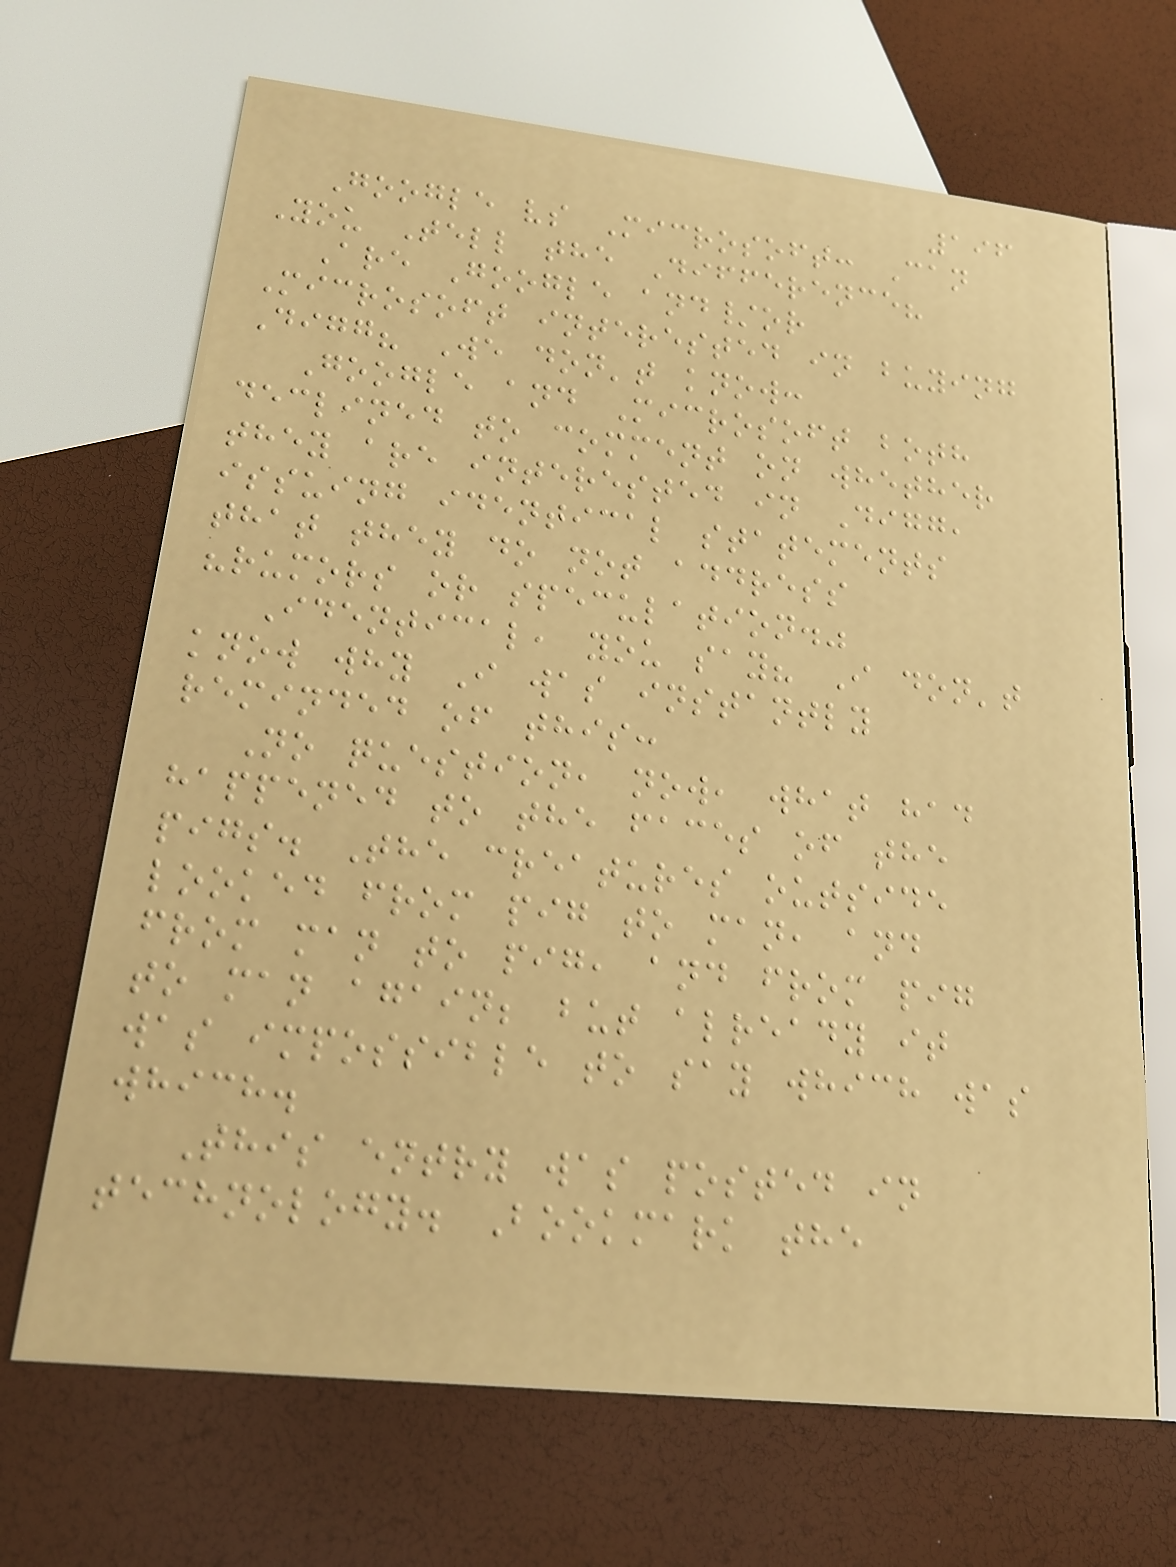196
Google vs Microsoft: Can
You Tell the Difference?
Are Google and/or
Microsoft interested in buying
Digg? We don't know:
Google and Microsoft both
declined to comment on whether
they are interested in Digg,
issuing identical statements
that they do not address
"rumors or speculation."
Identical, you say? I don't
know why I was instantly
reminded of this:
No question, now, what had
happened to the faces of the
pigs. The creatures outside
looked from pig to man, and
from man to pig, and from pig
to man again; but already it
was impossible to say which was
which.
This entry was posted in
technology. Bookmark the
